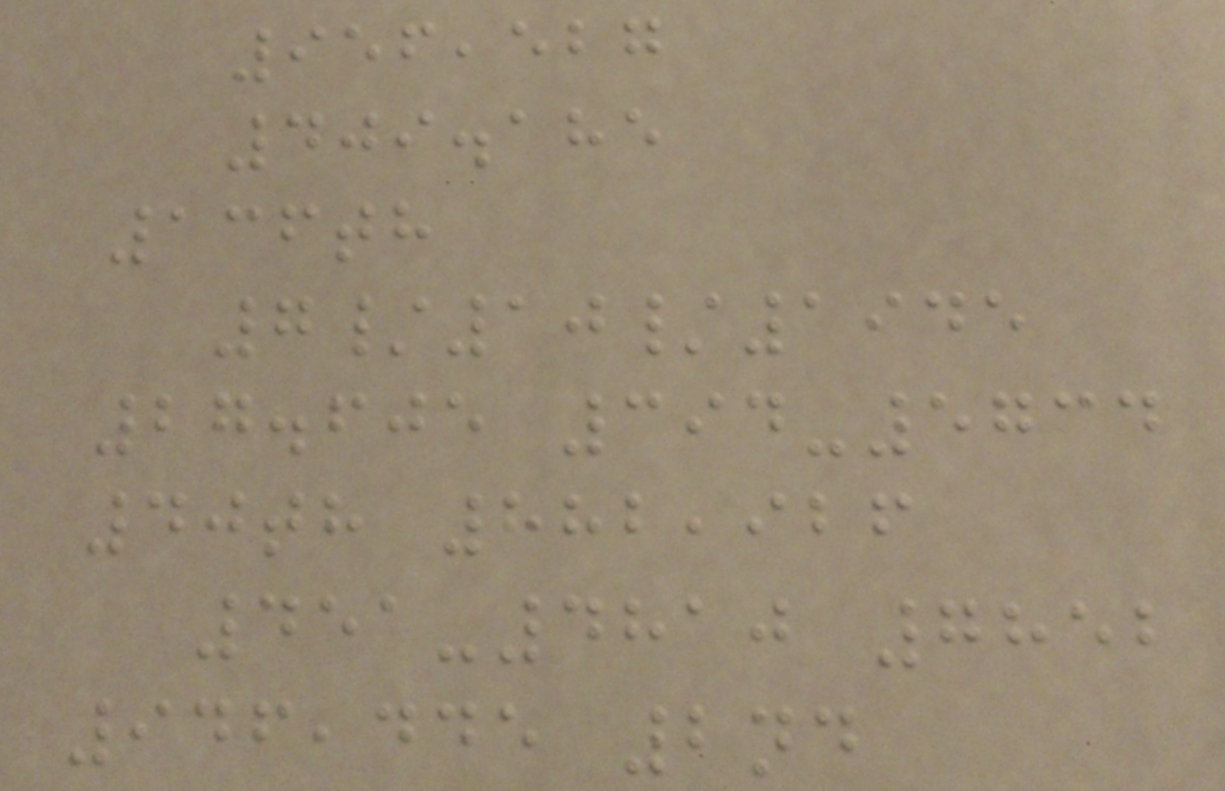956,527
409.185
136th
7/10/1945
27.605 394-5734
40th 882,926
451-4810 7852
946,445 2nd
